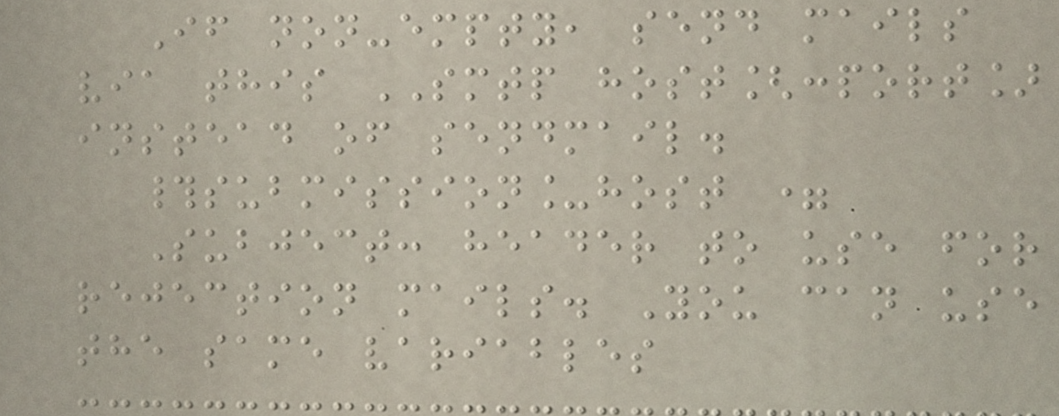If non-empty, send mails
via this SMTP host[:port]
instead of sendmail.
#submission_host =
Subject: header to use for
rejection mails. You can use
the same variables
